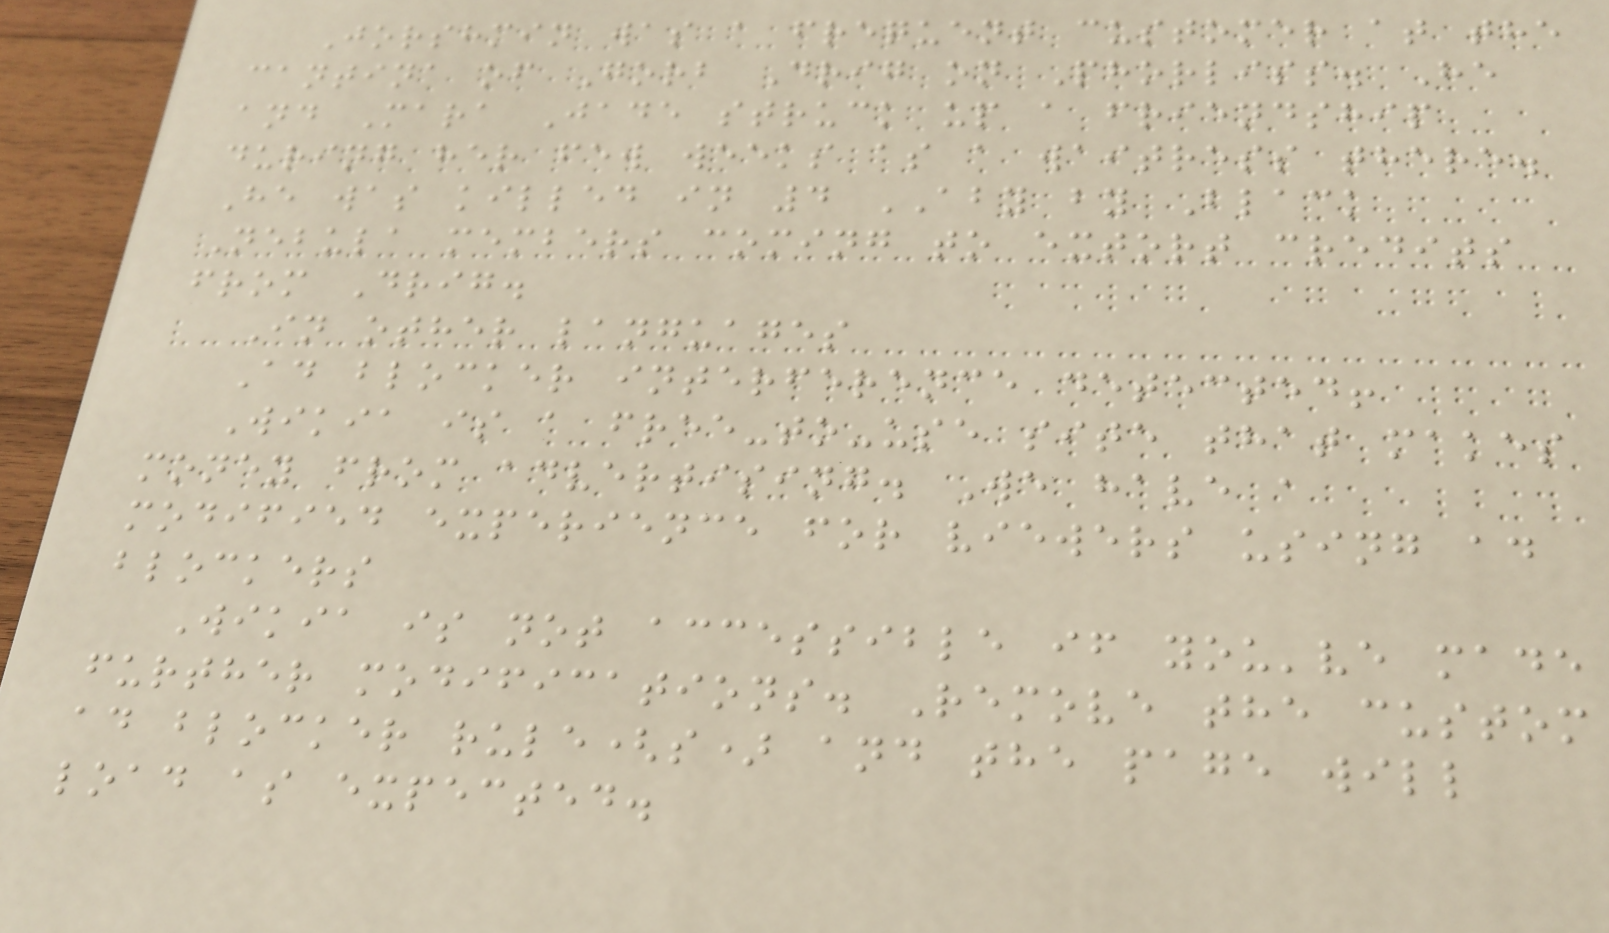Jorshmin was a frequent customer at the
cantina of Gorb Drig on Phorliss. He
and Mara Jade struck up a friendship
during her few weeks as a waitress there.
He was killed in 4 ABY by Black
Nebula members coming to extort credits
from Drig.
In other languages
Ad blocker interference detected!
Wikia is a free-to-use site that makes
money from advertising. We have a
modified experience for viewers using ad
blockers
Wikia is not accessible if you've made
further modifications. Remove the custom
ad blocker rule(s) and the page will
load as expected.
